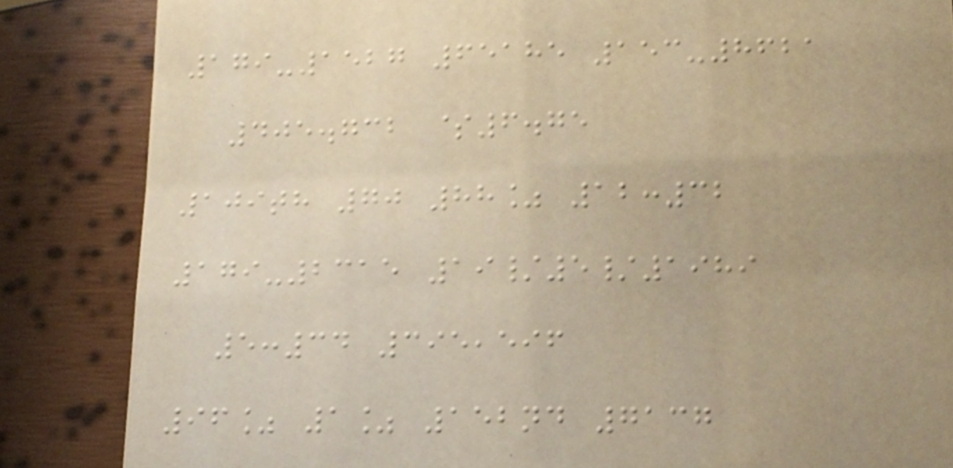179-1527 65185 153-8621
405.732 $6.75
109th 70 88% 12:32
179-2315 19/5/1989
5:34 395,596
96% 1% 152nd 7137
